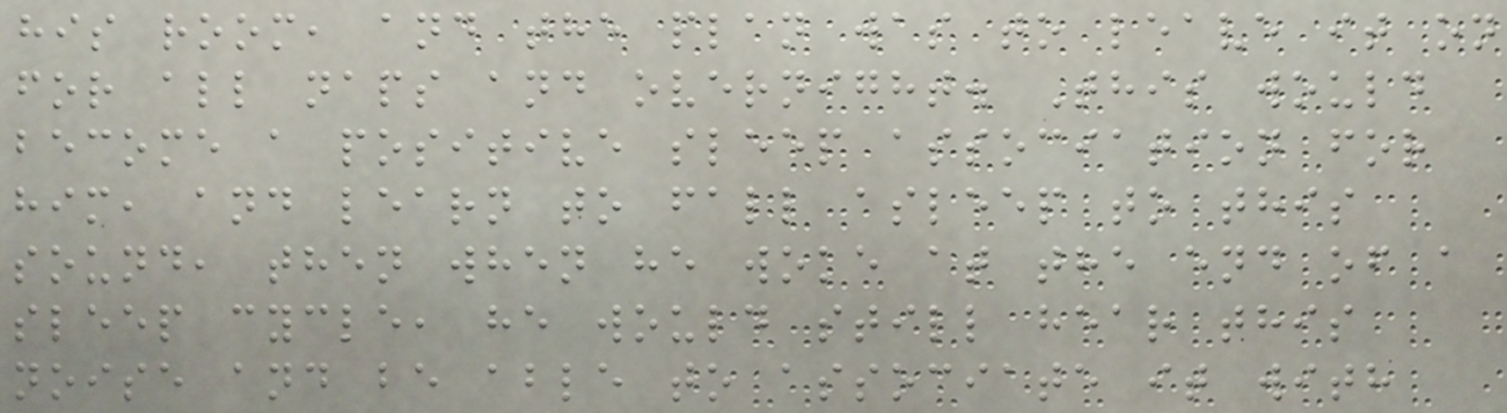his room, and the plan was to leave it on
for all naps and overnight. This would
become a positive sleep association for
him, and learn to fall asleep to this
sound, then when he woke at the end of a
sleep cycle, he would still hear this
noise and be able to associate it with
